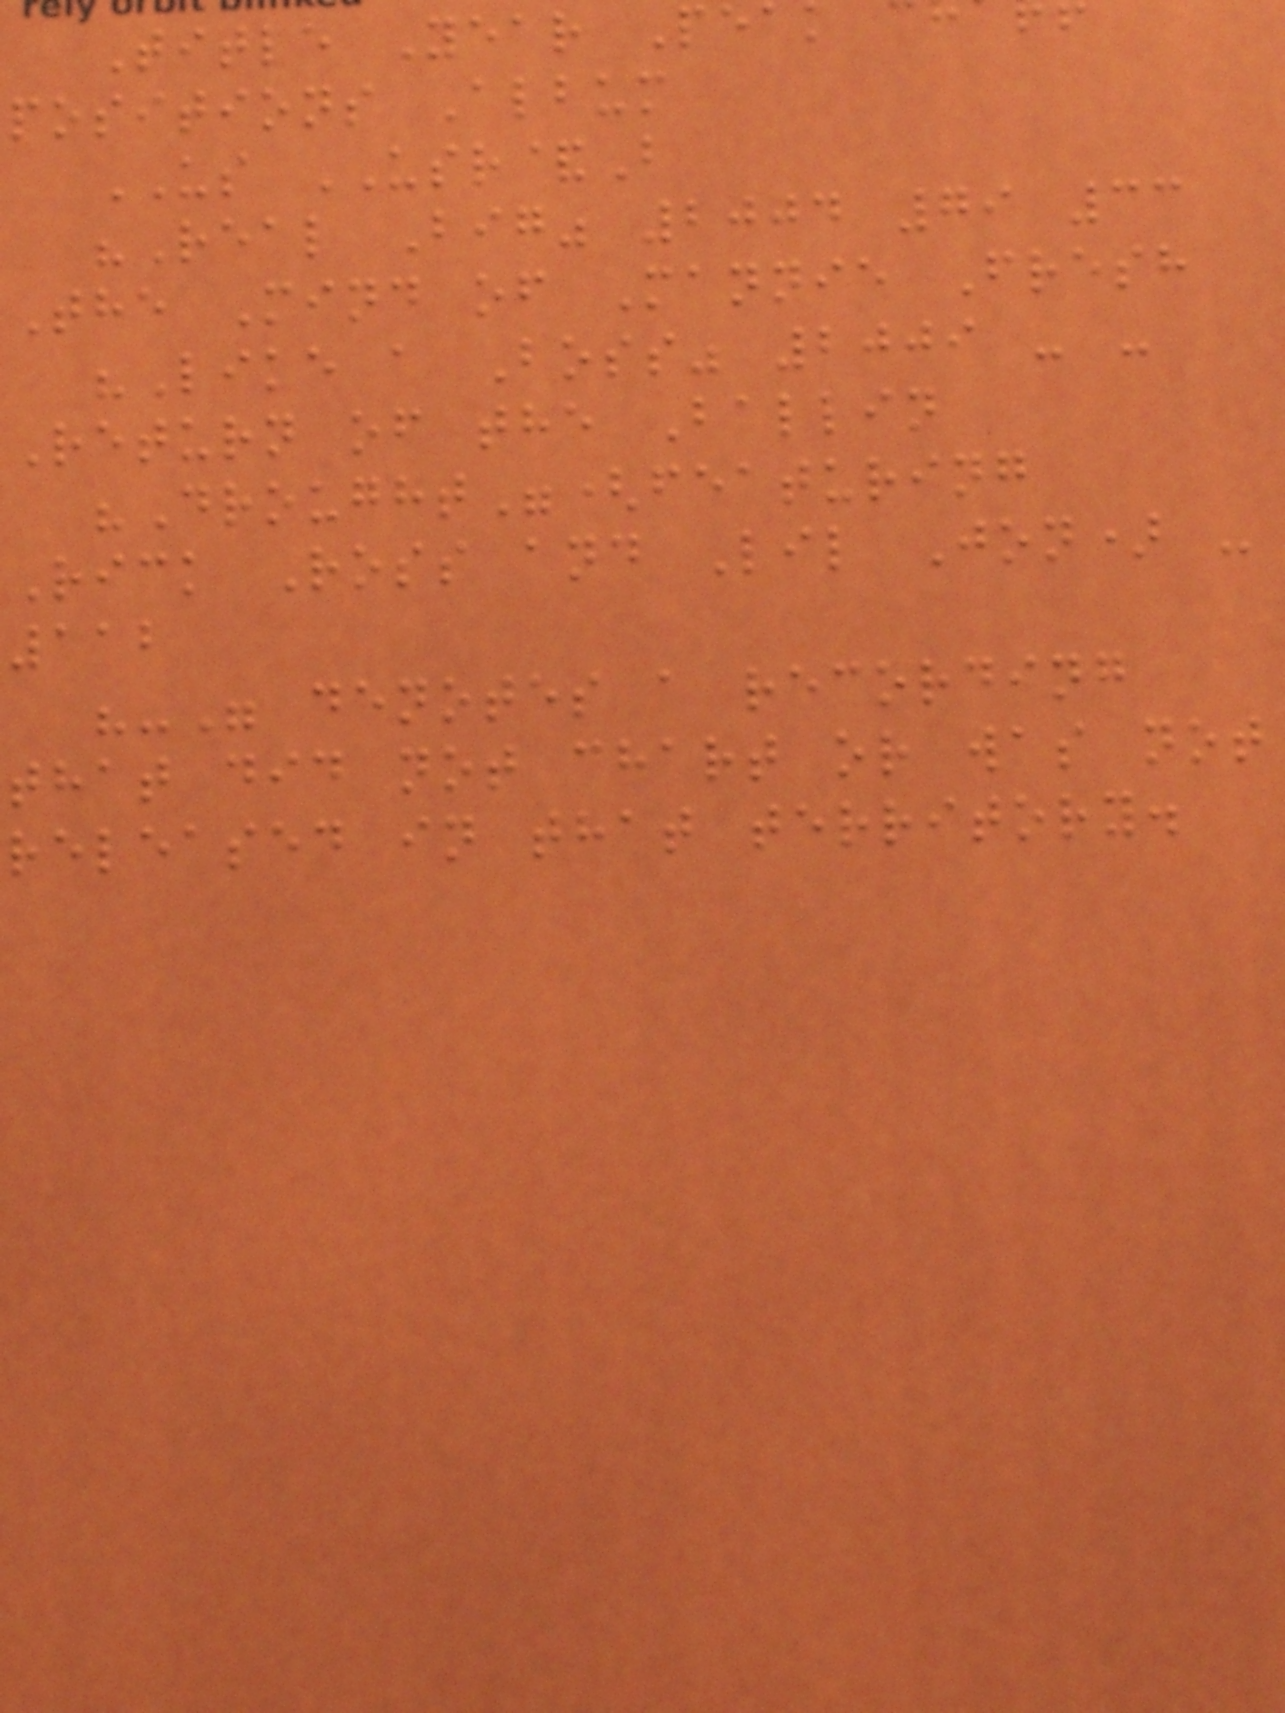Title Year Pea
positions Album
US USR&B
"Real Big" 2004 79 33
The Mind of Mannie Fresh
"Like a Boss" 2009 - -
Return of the Ballin
"Drought"(featuring
Rick Ross and Lil Jon) -
112
"-" denotes a recording
that did not chart or was not
released in that territory.
